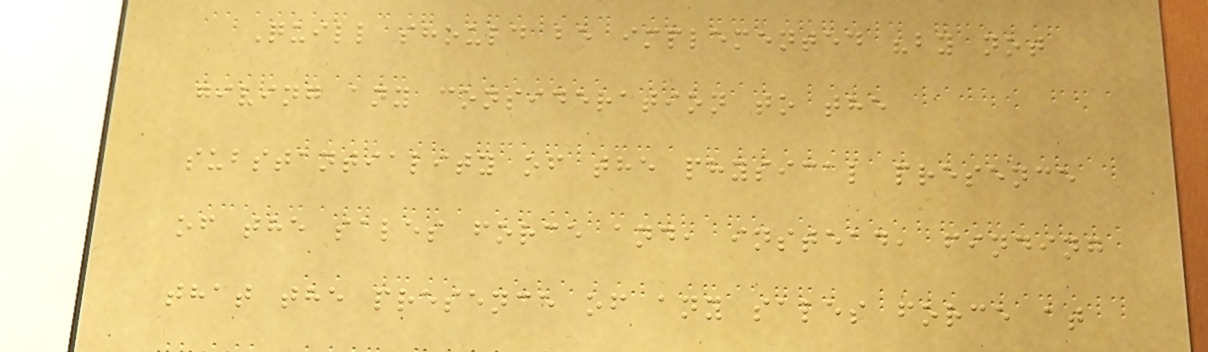Quill should be implemented "by not
giving any consideration to the
substantiality of the physical presence
of the sales force and, instead, finding
that the presence of any sales force at
